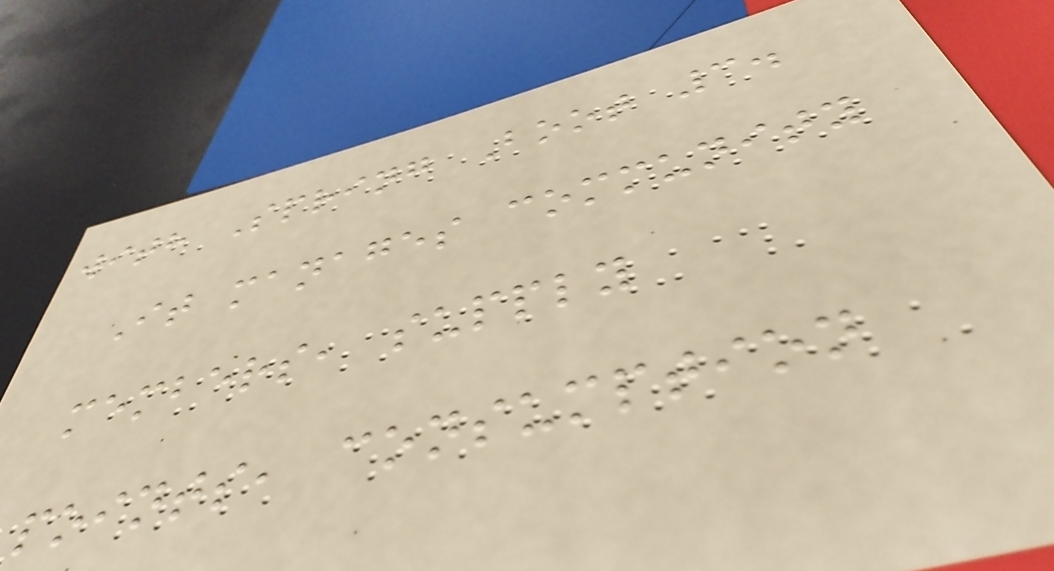with Spring Boot 3.
It manages community
members, supply
points, consumption
